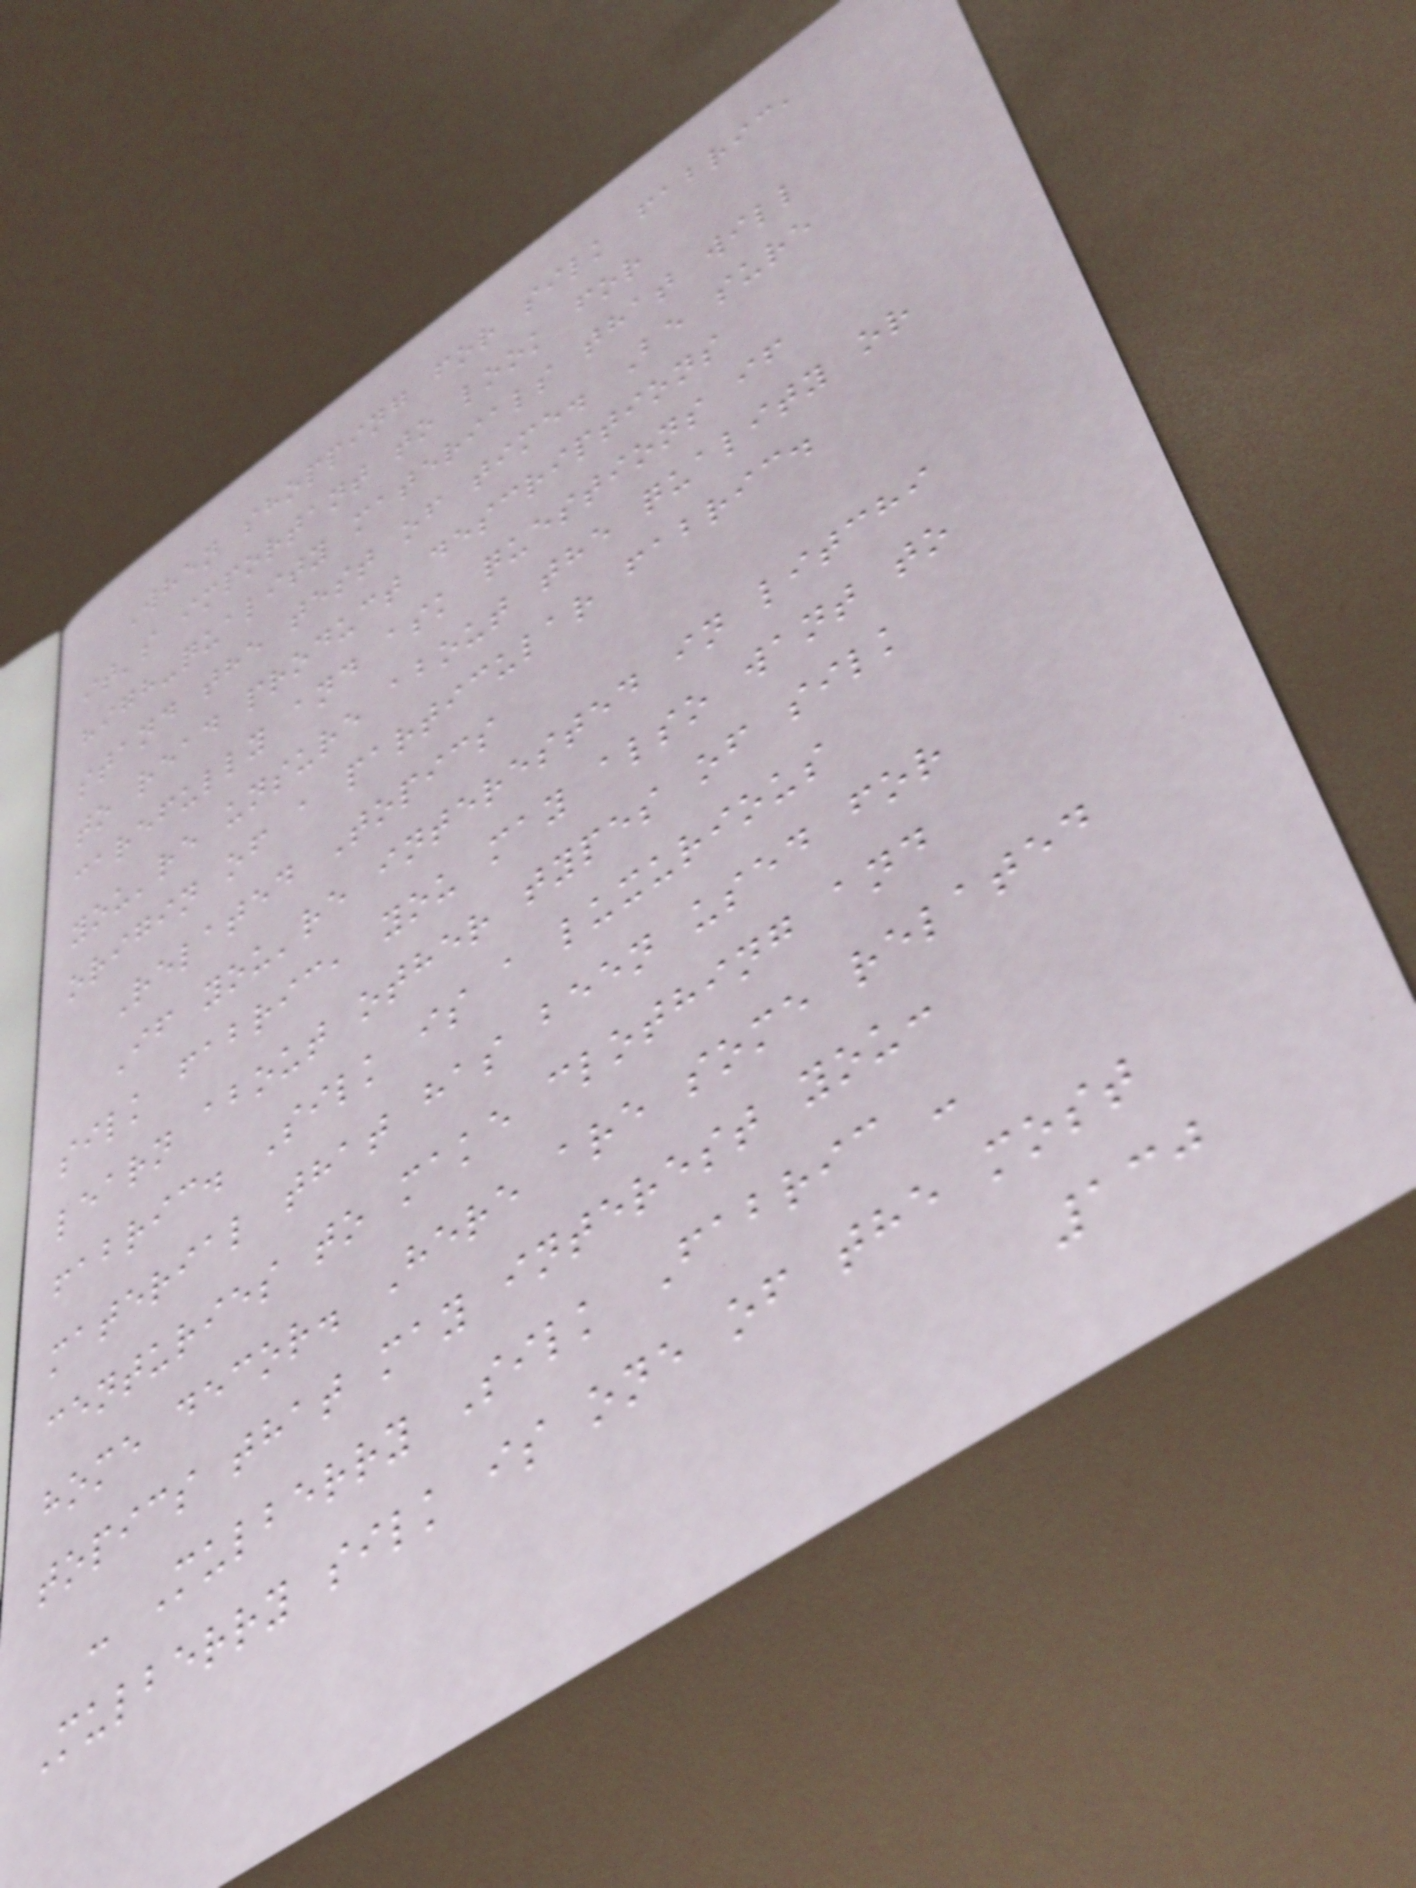When shopping for silk fabric,
it's important to look for
high-quality materials that will
stand the test of time. Be sure
to read product descriptions
carefully and ask questions if
you're unsure about the quality or
origin of a particular fabric.
Related Topics
If you're interested in litchi
silk fabric, you may also want to
learn about other types of silk
fabric. Silk is a luxurious
material that has been used for
centuries to make clothing and
home decor. Here are some related
topics that may interest you:
- Mulberry Silk Fabric -
Mulberry silk is one of the most
130
